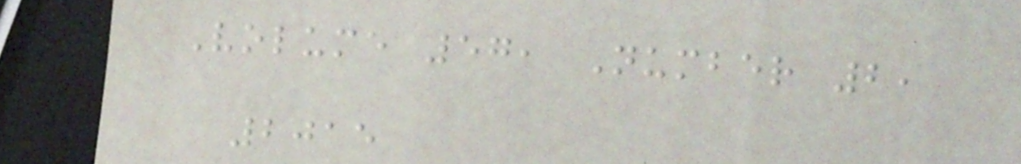Volume 57, Number 2,
2015
